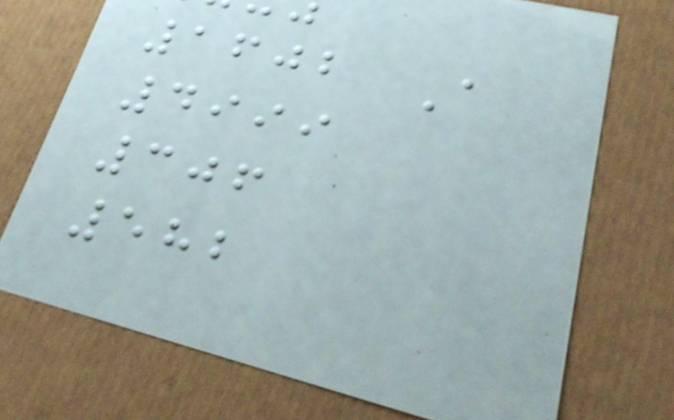1602 A
4999
306
582
